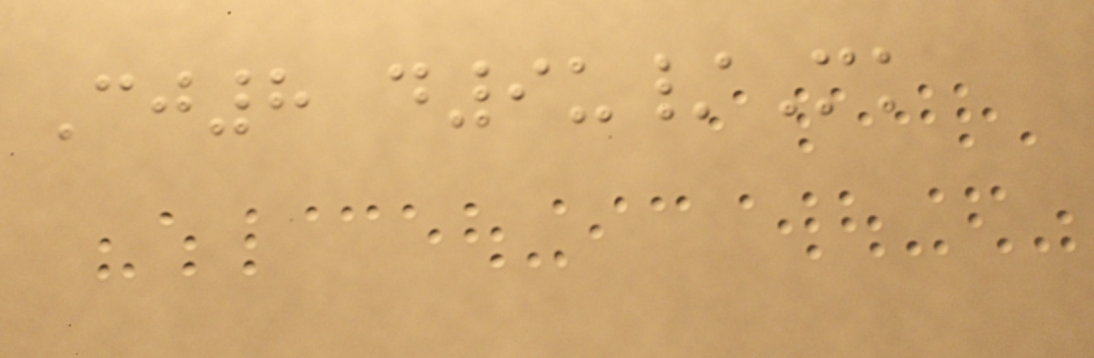Cj8 d9u/Mk
